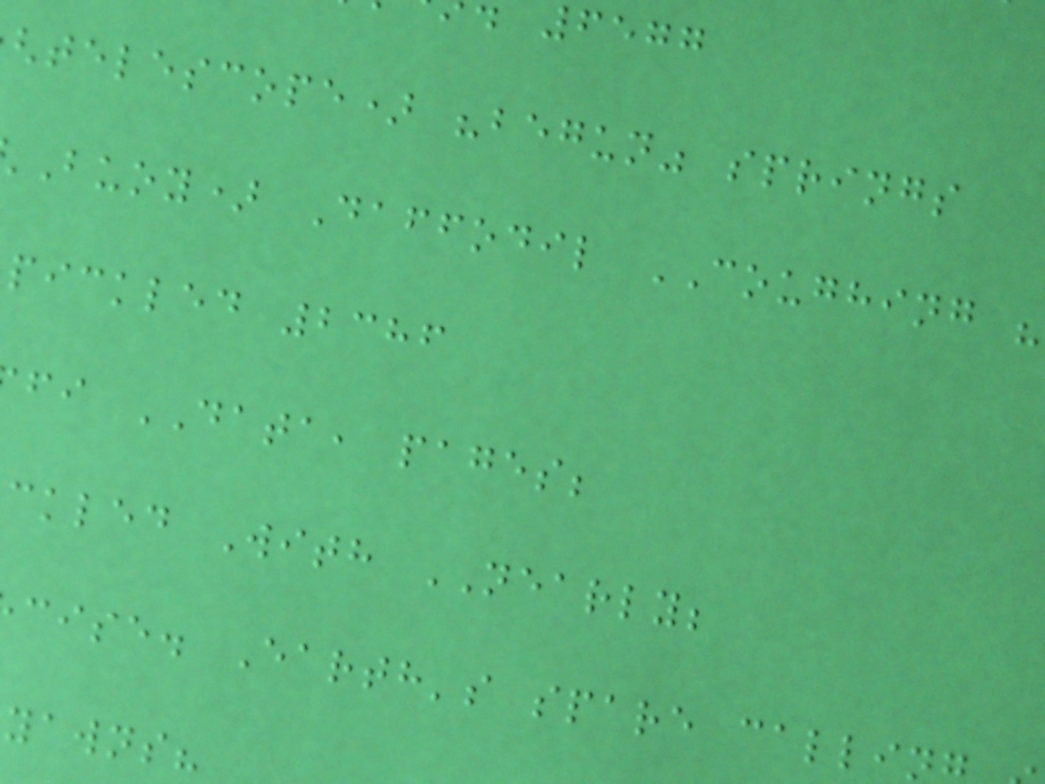telescope) "begun" springs
Buoy) Daffodil COUGHING
pickled 2386
fi DATA, pages;
ckled With NEARLY;
cise. Earth's spare calli
yawns?
